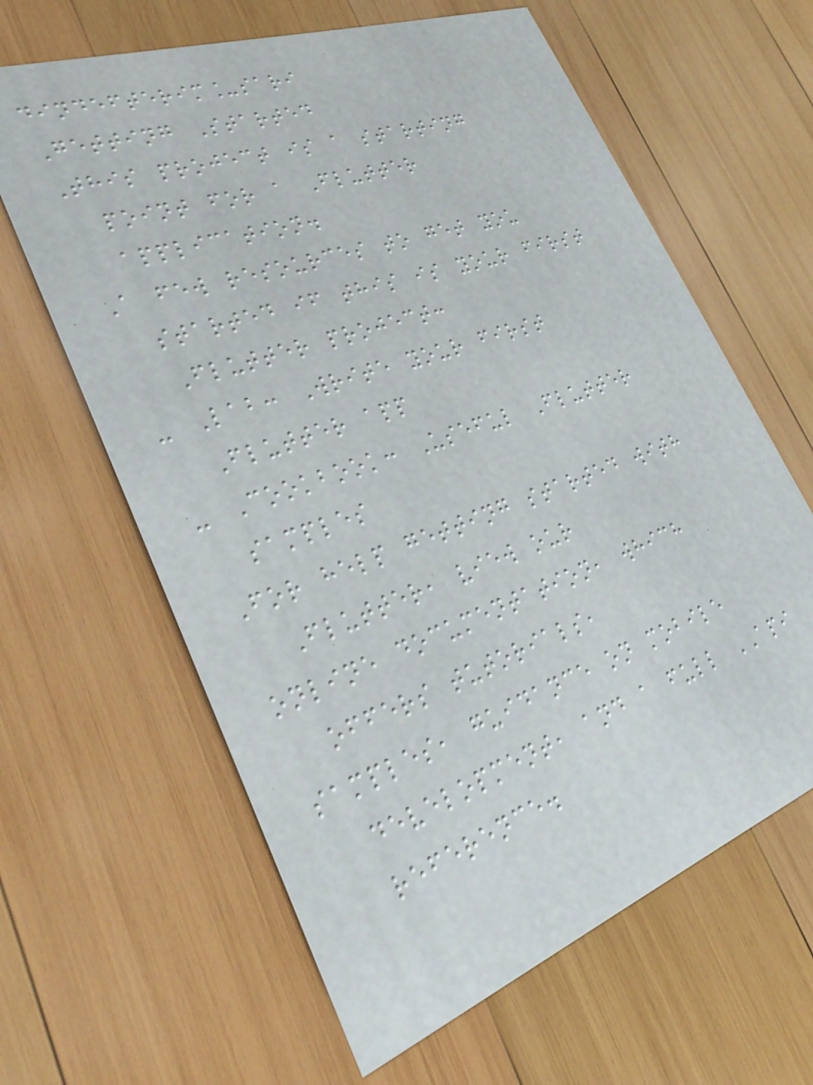dindefterim_sari
Getting Started
This project is a starting
point for a Flutter
application.
A few resources to get you
started if this is your first
Flutter project:
- Lab: Write your first
Flutter app
- Cookbook: Useful Flutter
samples
For help getting started with
Flutter, view our
online documentation, which
offers tutorials,
samples, guidance on mobile
development, and a full API
reference.
